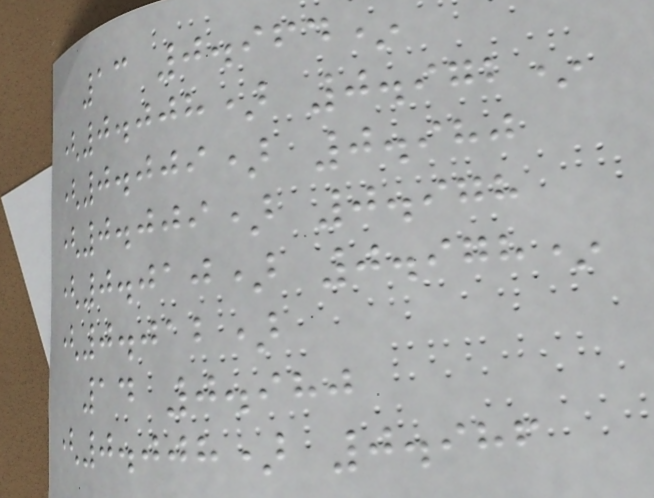13 0.964*
(0.008) 0.972*
(0.009) 0.980
(0.009) 0.978
(0.010) 0.978*
(0.012)
14 0.980
(0.008) 0.986
